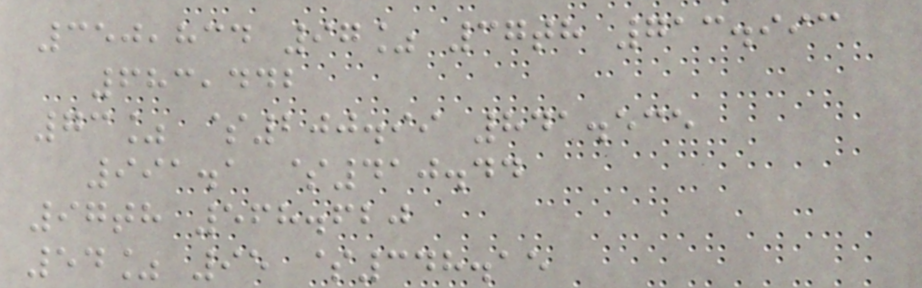350,834 97% 37th 713.993
683,442
73% $200.99 841.535
991.1 $410.44
97th 568.620
54% 95 $348.15
